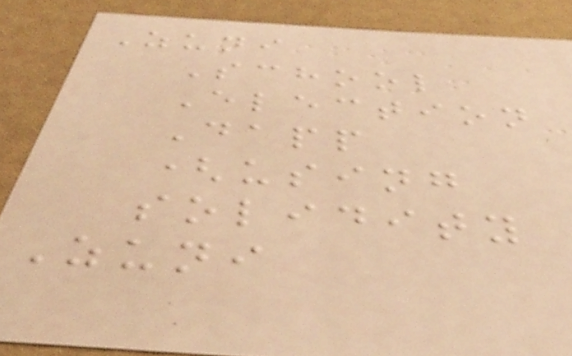Zuni
School
Election
Dapp
(using
solidity
Zuni
